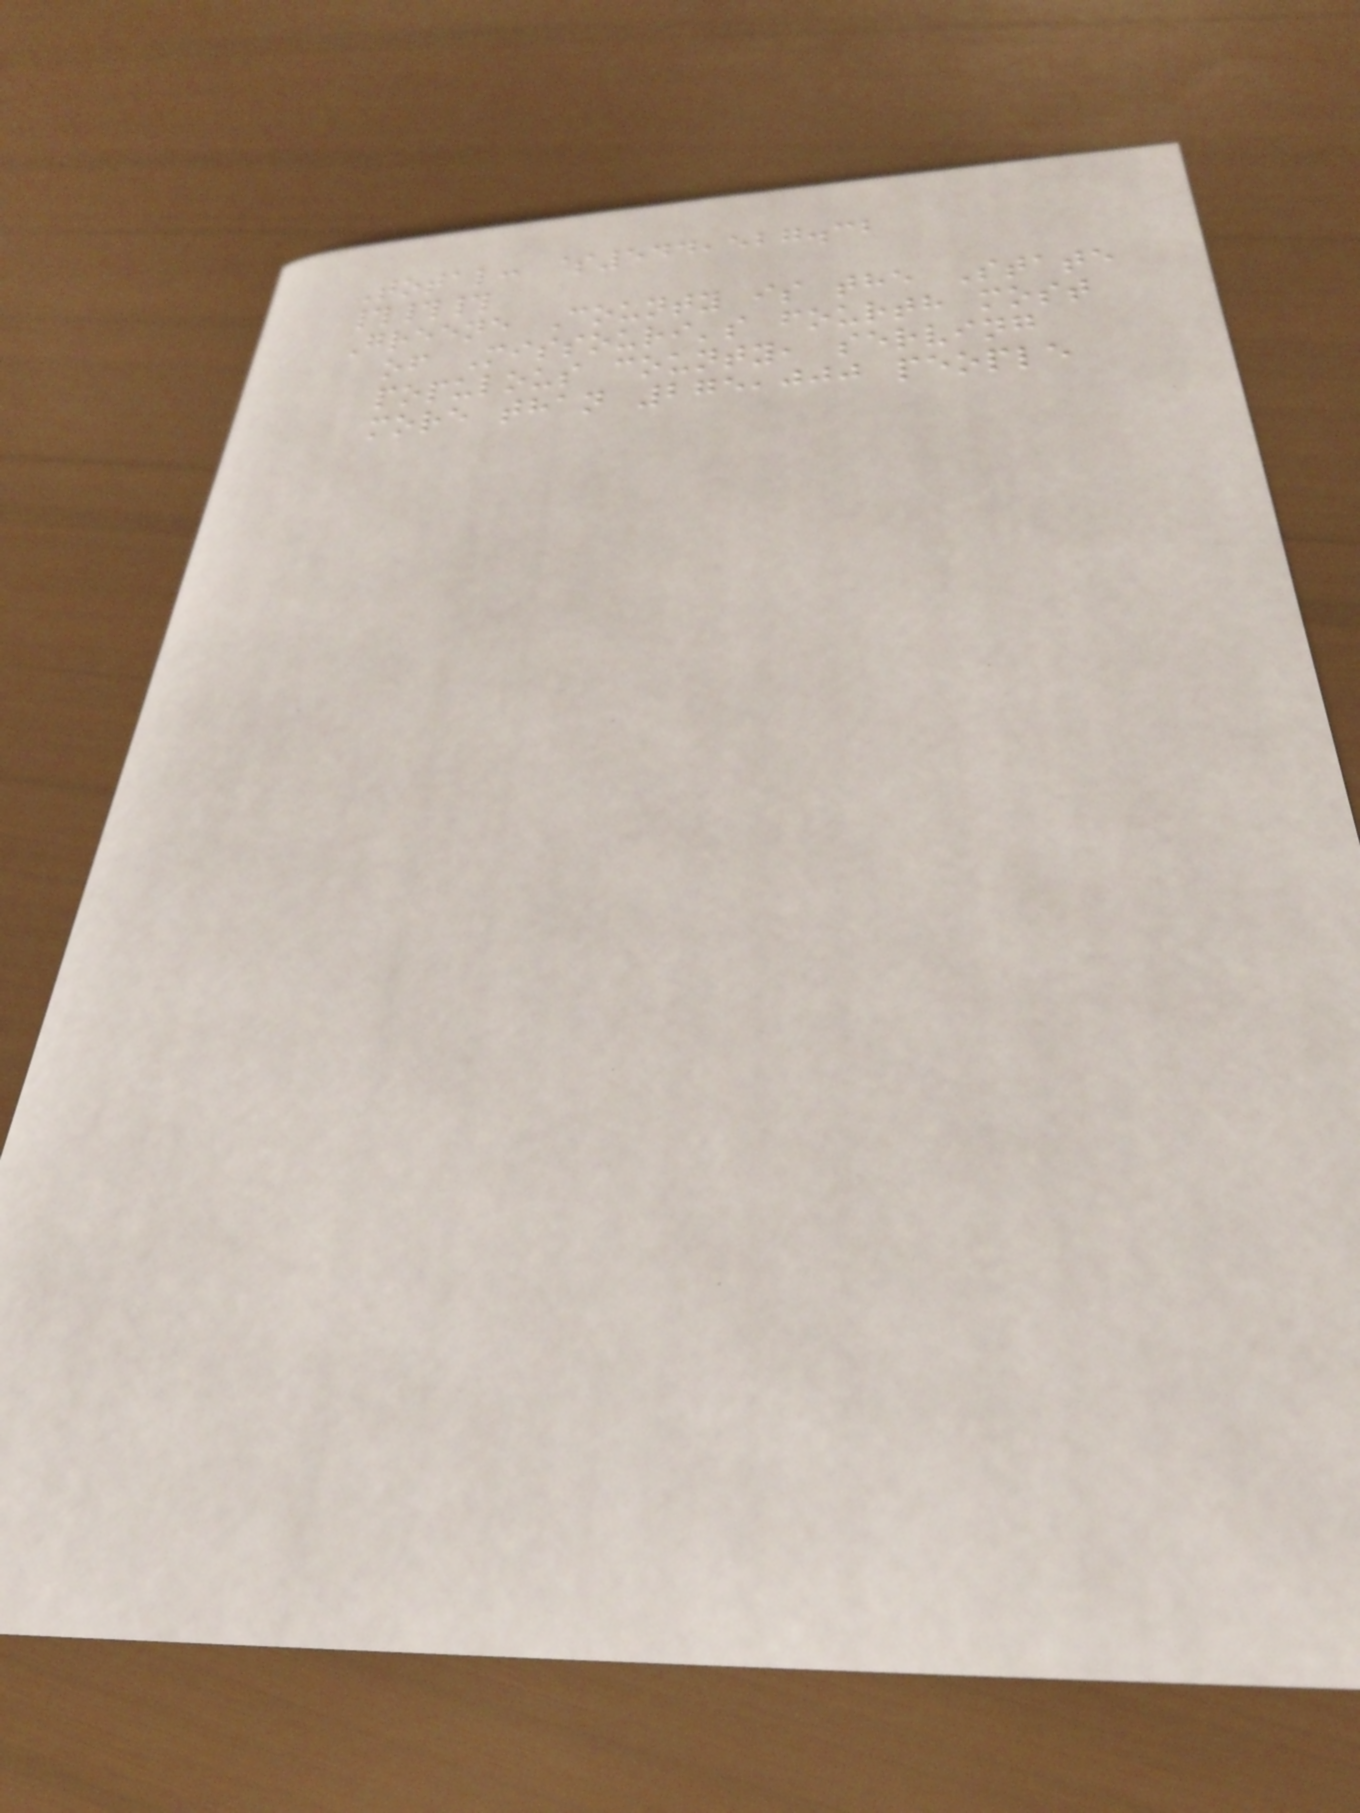Total: $544,527.32
###
Greene County is the State
of Missouri's fourth most
populous county, serving
more than 275,000 people
